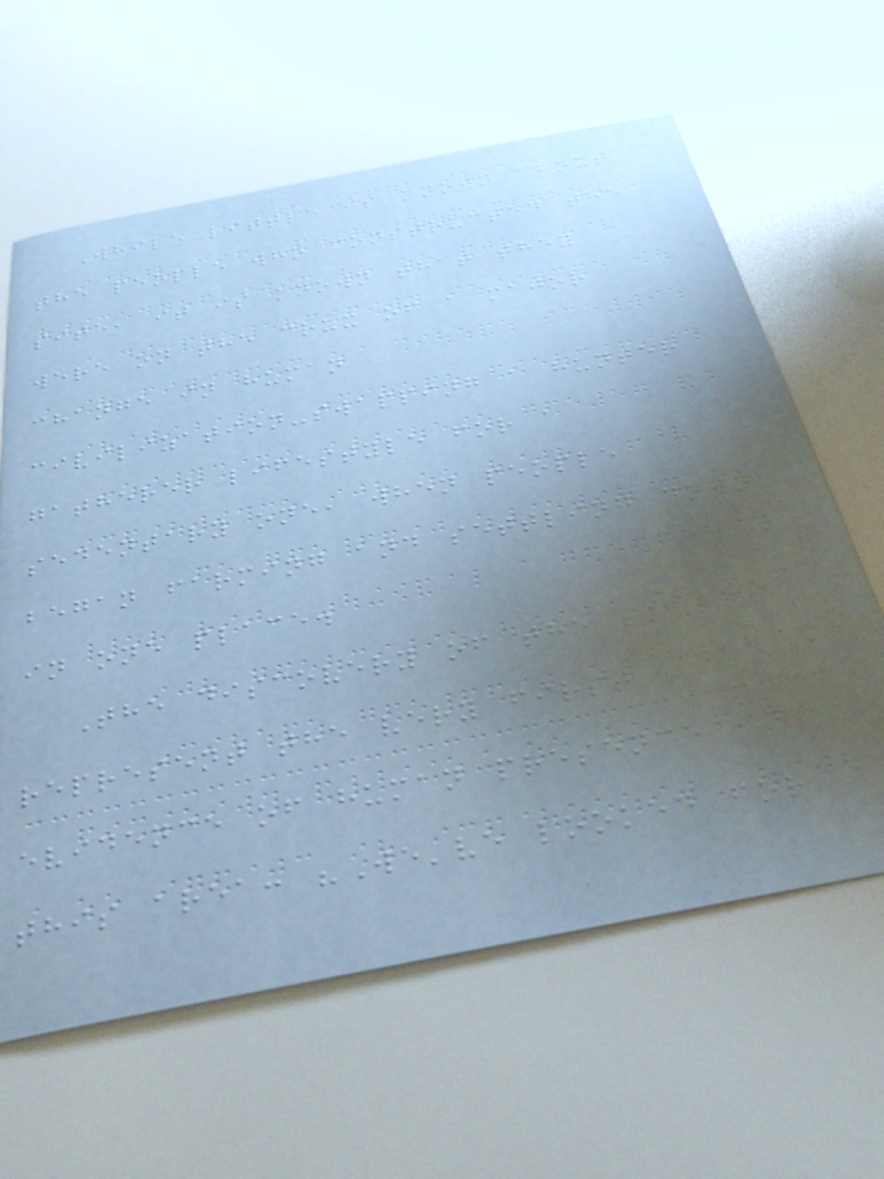While little is known about
the people who constructed the
site, it is known that they
were on the crux of a major
change in human
civilization-swapping a hunter
gatherer lifestyle for a
sedentary one, when people
began farming and settling down
in one place.
The discovery of the skulls
represent the very first
evidence of human presence in
this area: "We've looked for
